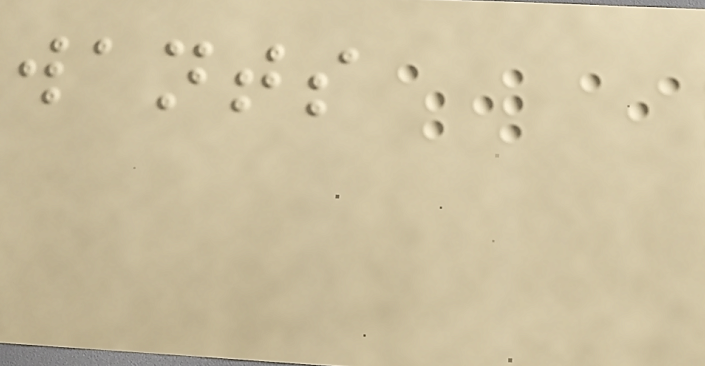wants
